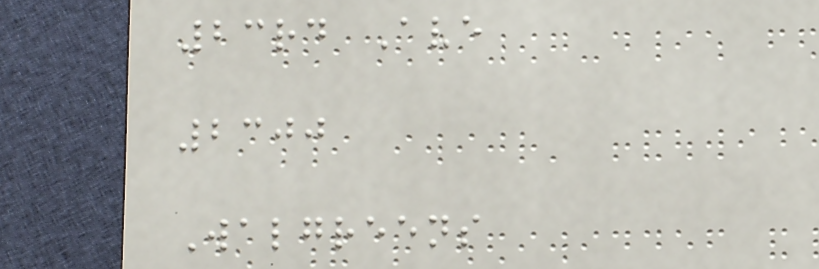23rd Ave
2300
Walgreens
